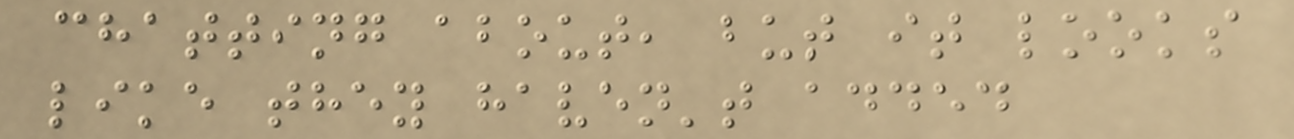chatting about, but it looks
like they haven't added
